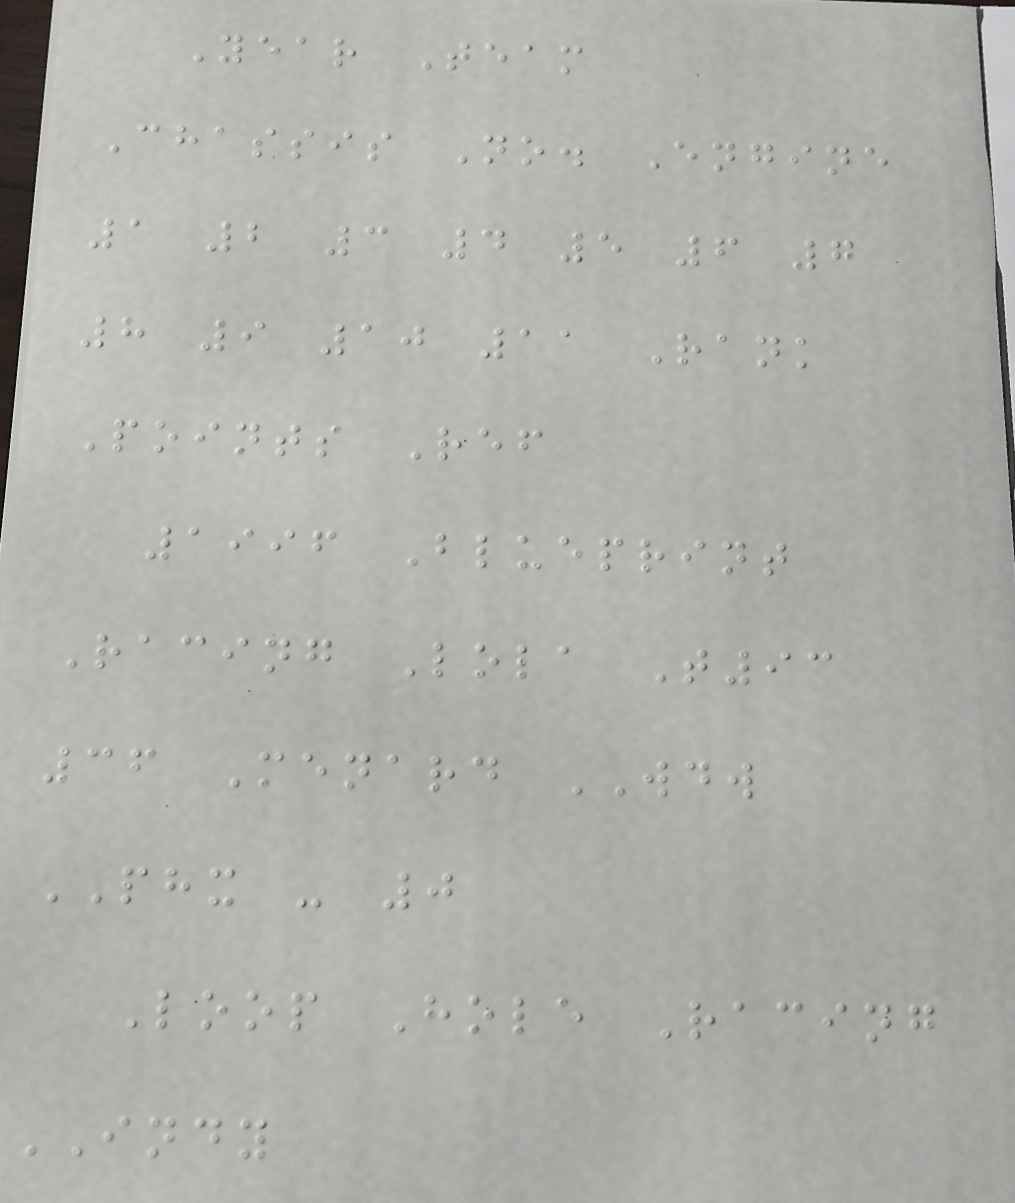Year Team
Chassis No. Engine
1 2 3 4 5 6 7
8 9 10 11 Rank
Points Ref
1996 Blueprint
Racing Lola T93
36 Menard WDW
PHX - 0
Loop Hole Racing
INDY
